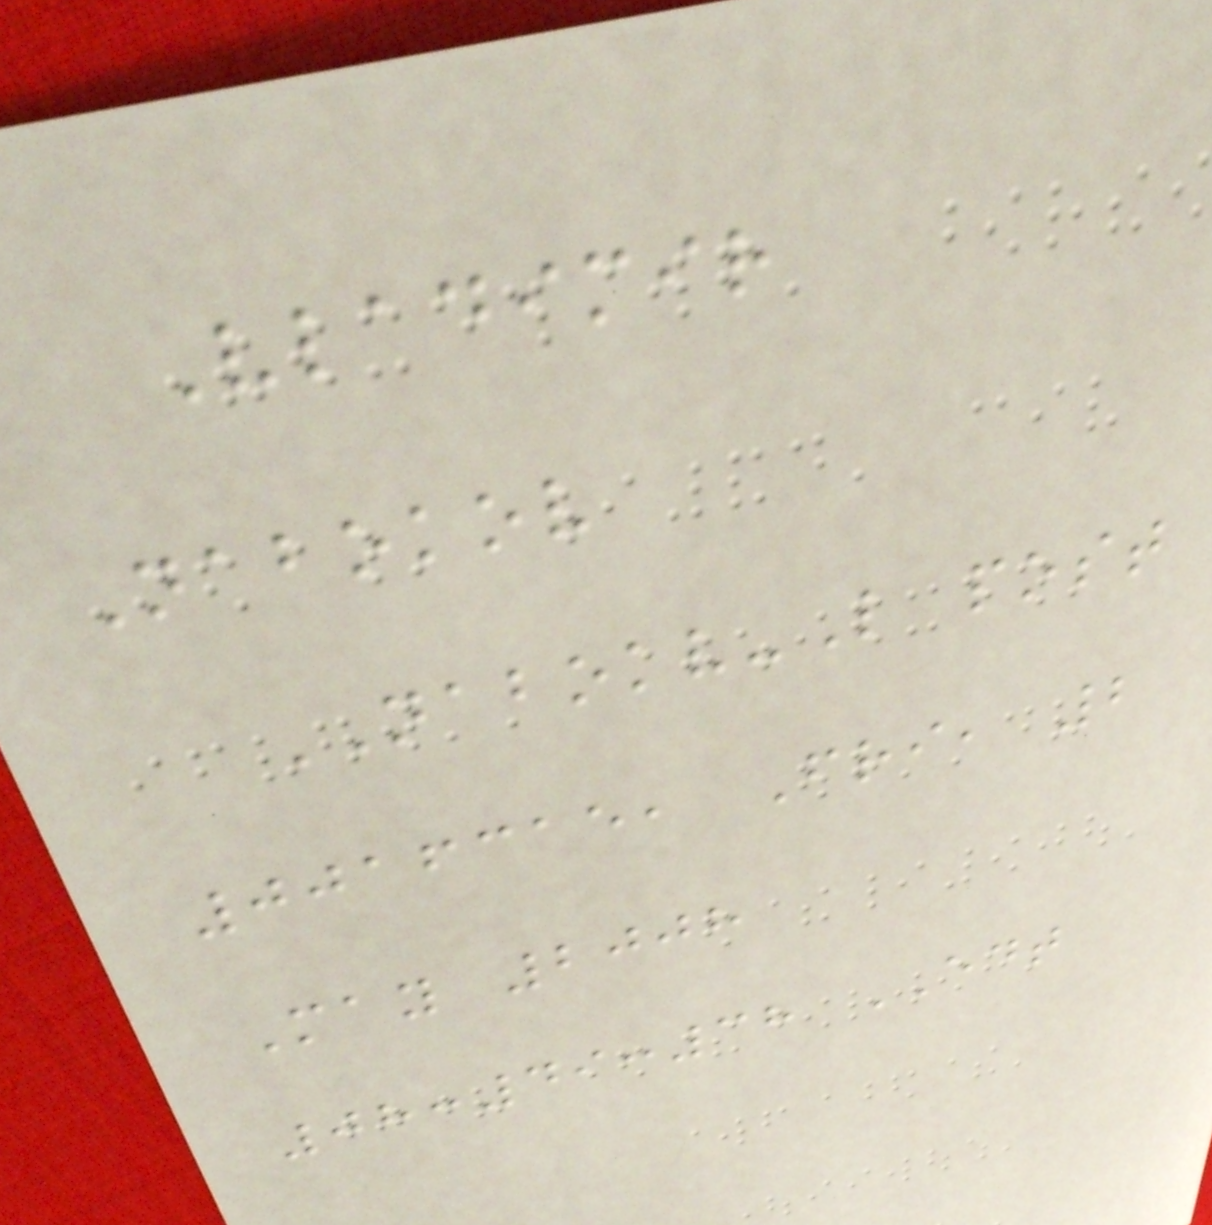Vladimir
Nabokov
NABOKV-L post
0016315, Fri, 2
May 2008
08:49:38 EDT
